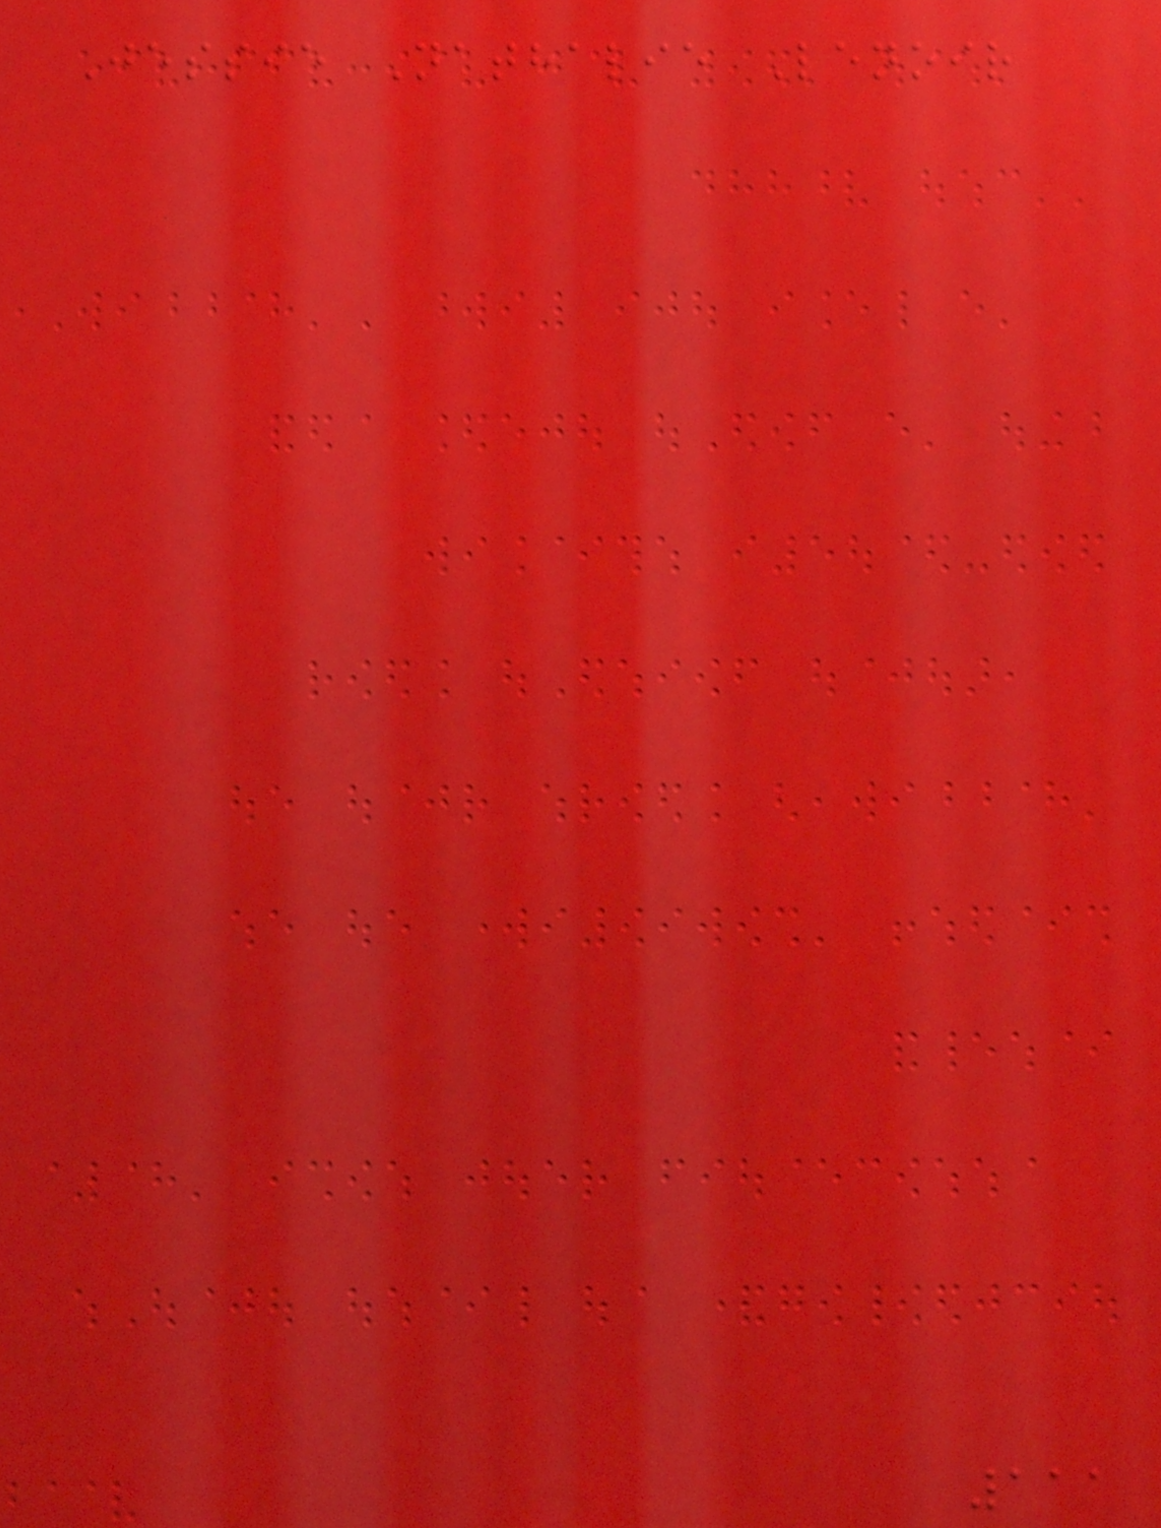Jessie Nathalie Lenoir
111
